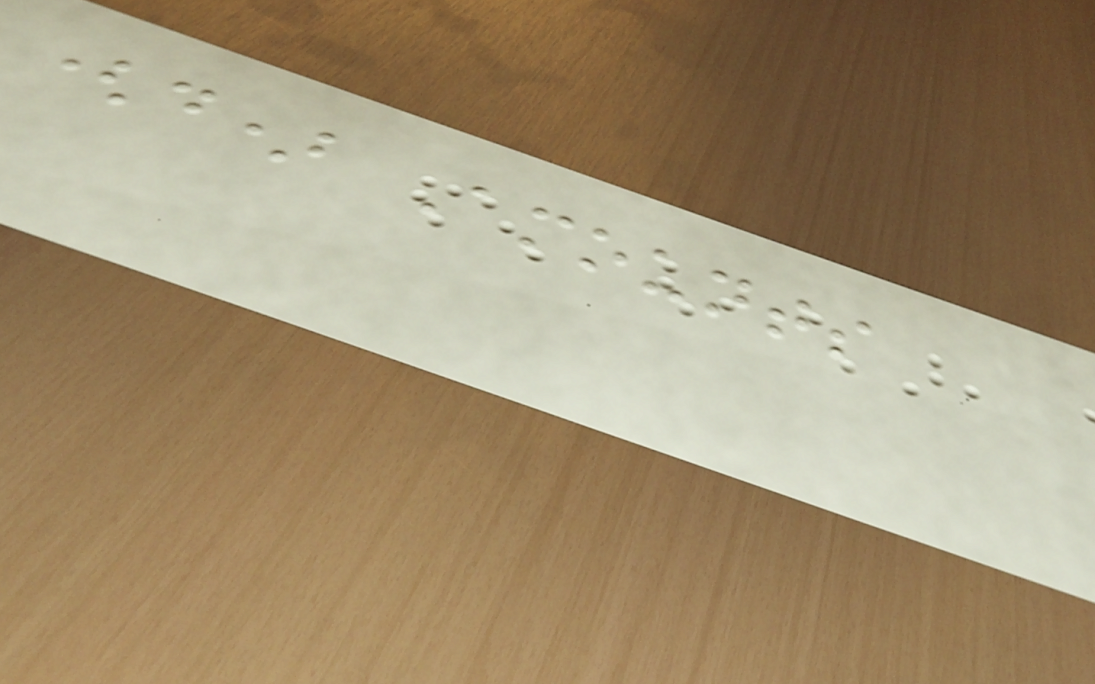(d) Amounts
